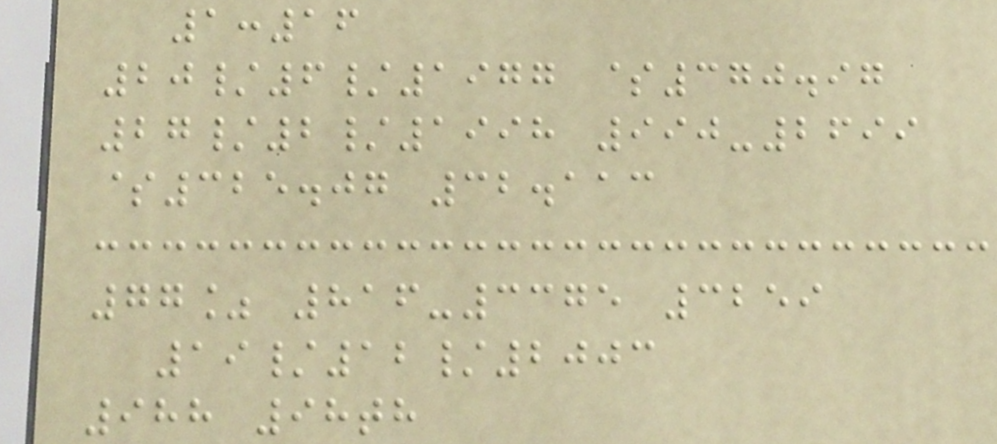1:16
20/6/1977 $370.97
27/2/1998 990-2699
$325.07 32.113
77% 816-3375 3259
19/12/2003
988 98th
